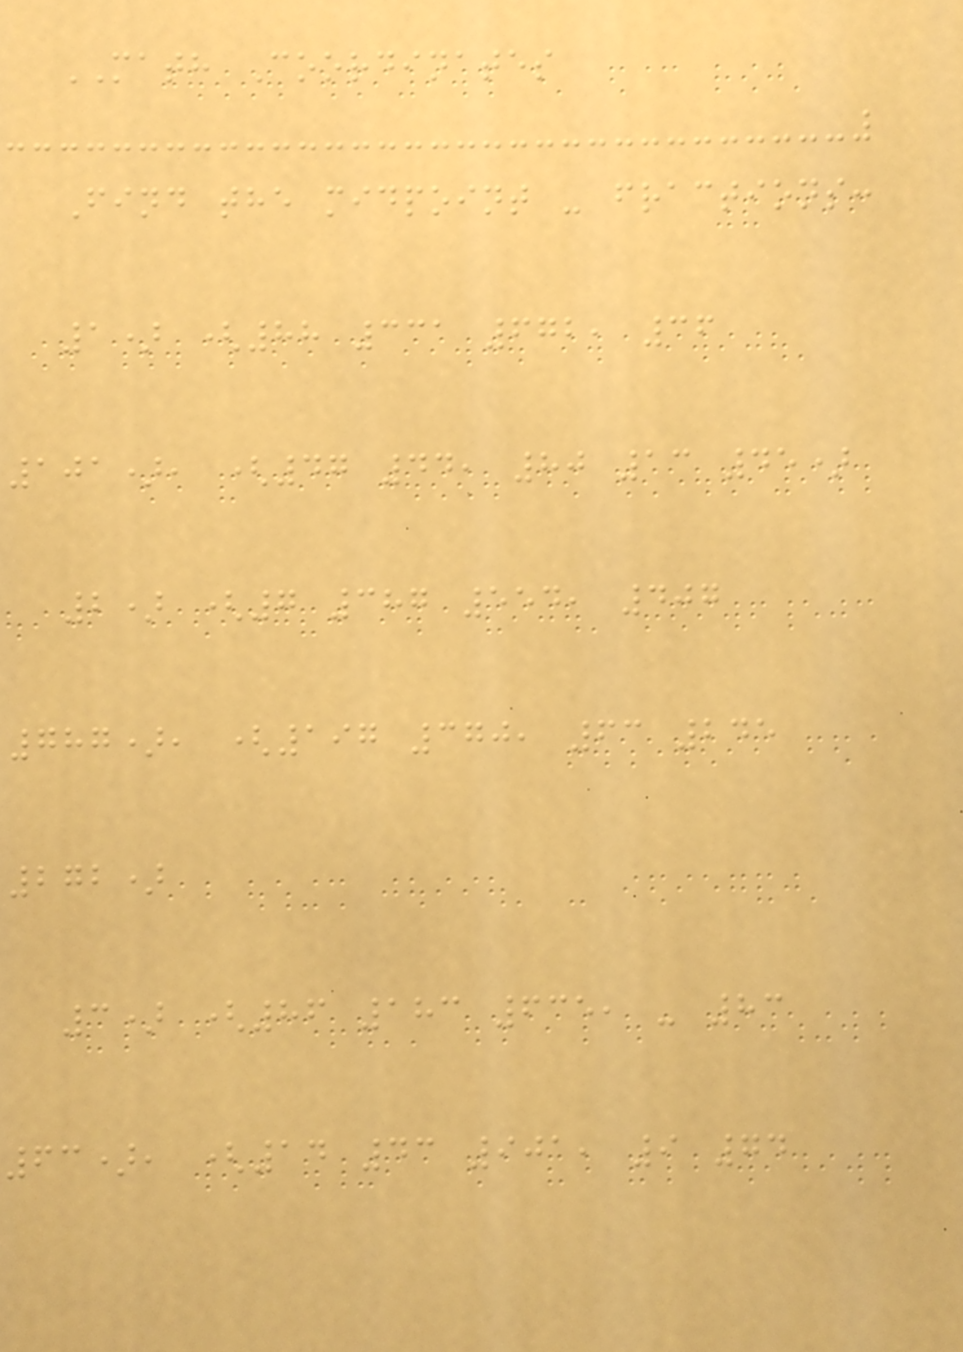MATH Coordinates
Find the midpoint - fractions:
1) (88 331 672, 36
101), (47 44, 80 13 45)
2) (7 387 554, 407
787), (197 370, 63 245
272)
3) (86 183 635, - 83
63), (14 43 901, 9 74
